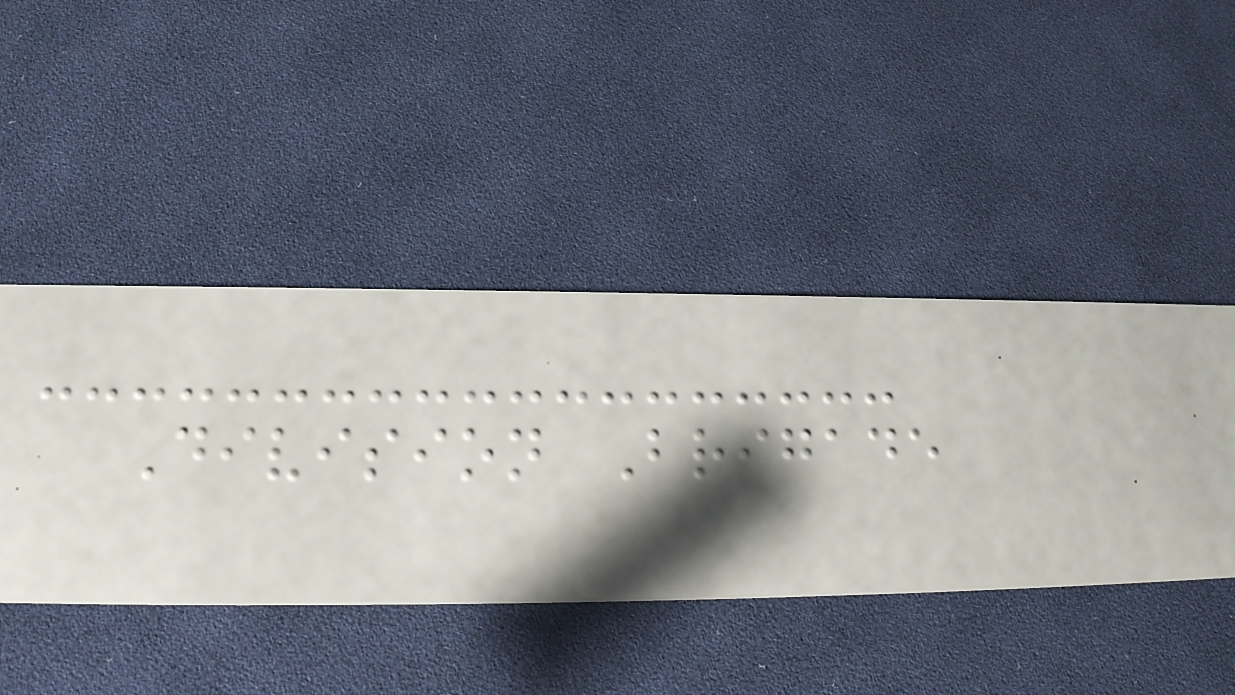Division Brigade
